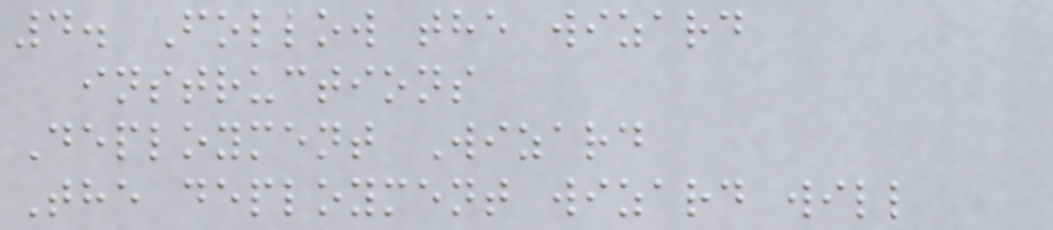4. Follow the wizard
instructions
Deployment Wizard
The deployment wizard will
